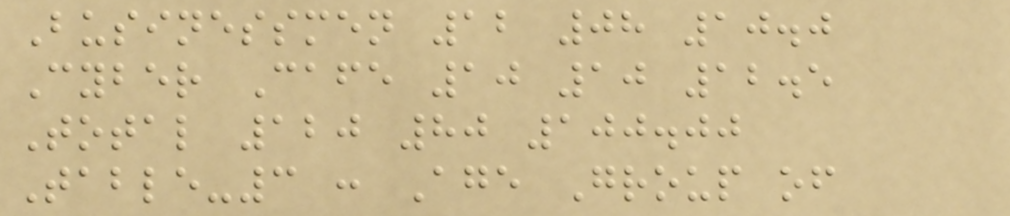Businessmen 12 08 10.0
Cyber Cafe 10 10 12.5
Total 120 80 100.00
Table-3 : Age Group of
